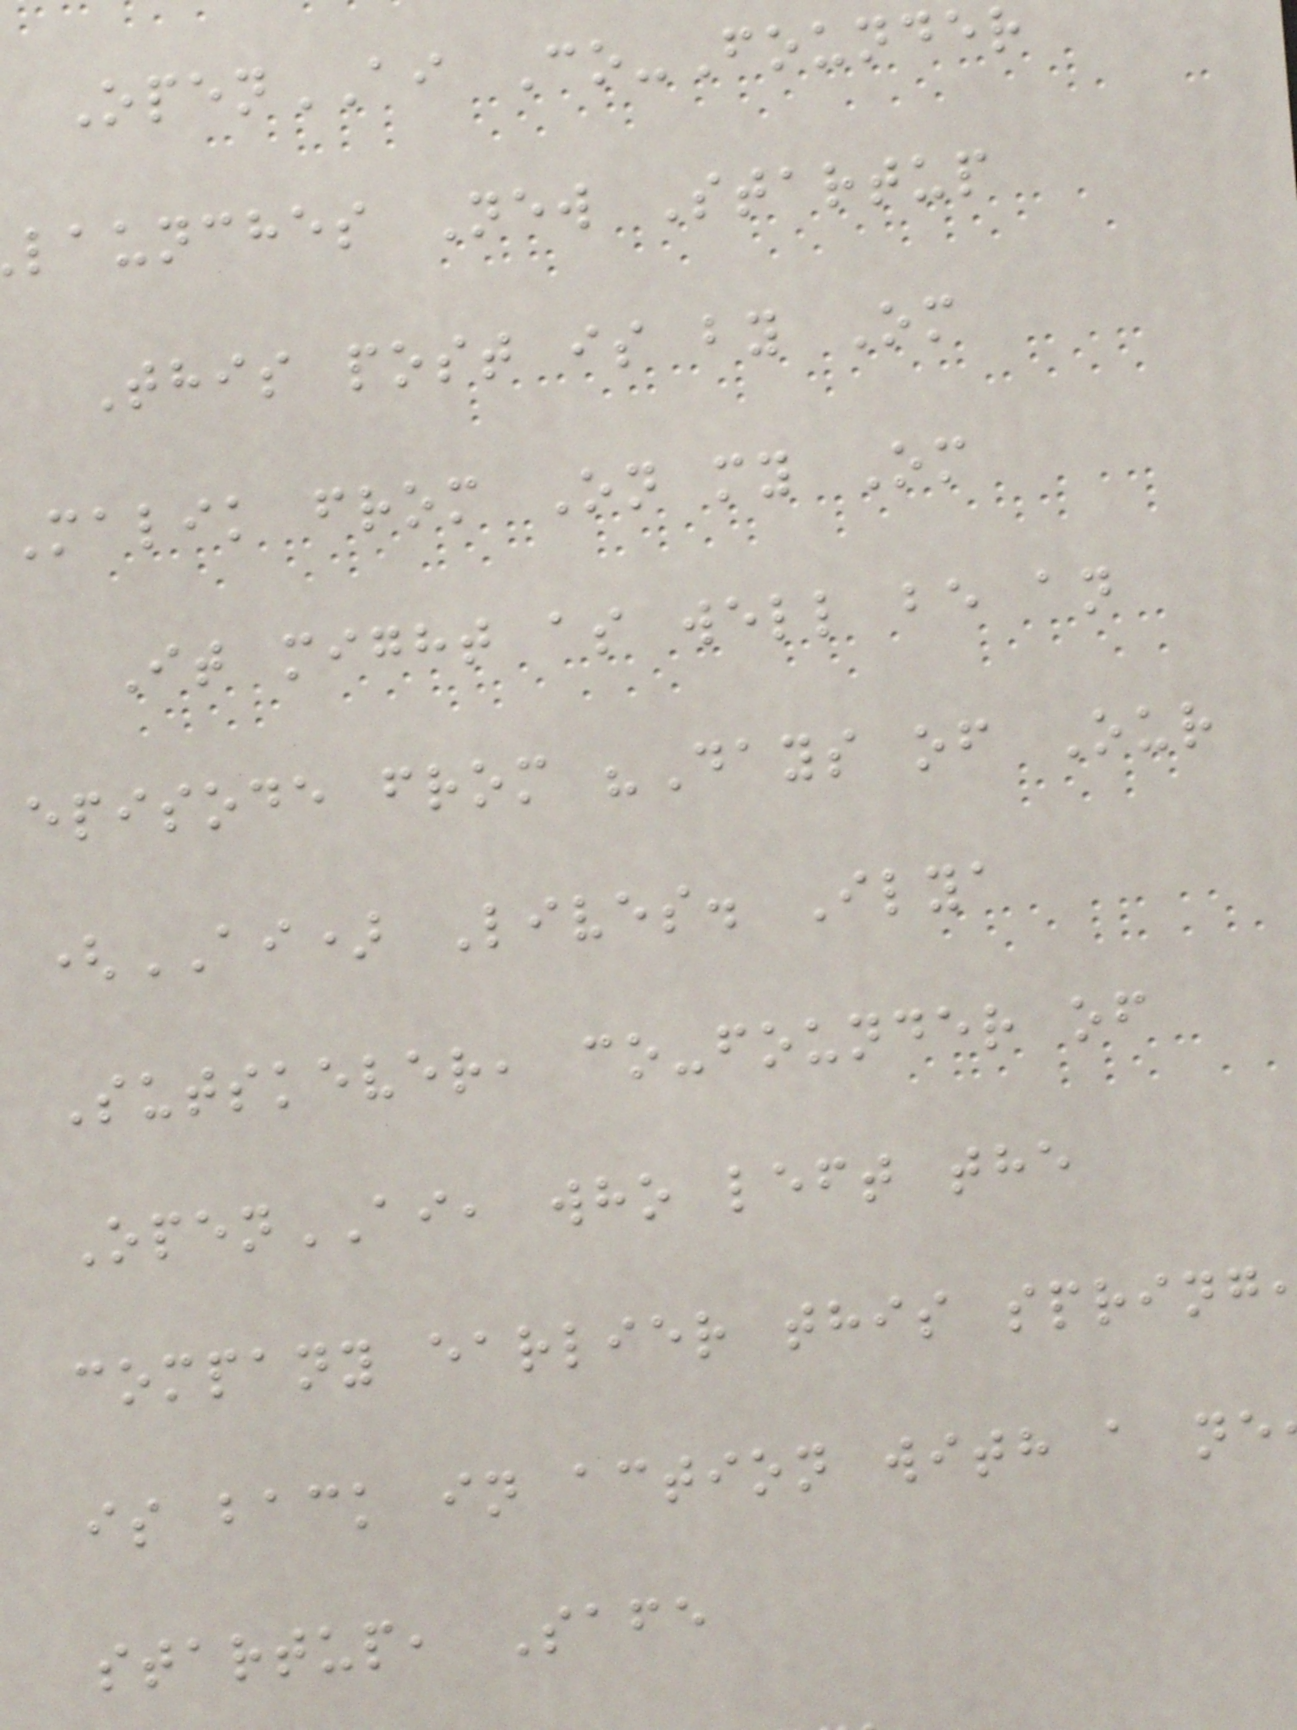OpenAI Co-Founder
launches New Startup
This post is by Om
Malik from On my Om
It might as well be an
episode from "Days of Our
(AI) Lives. Ilya
Sutskever, co-founder of
OpenAI, who left the
company earlier this spring
is back in action with a ne
startup, Safe
